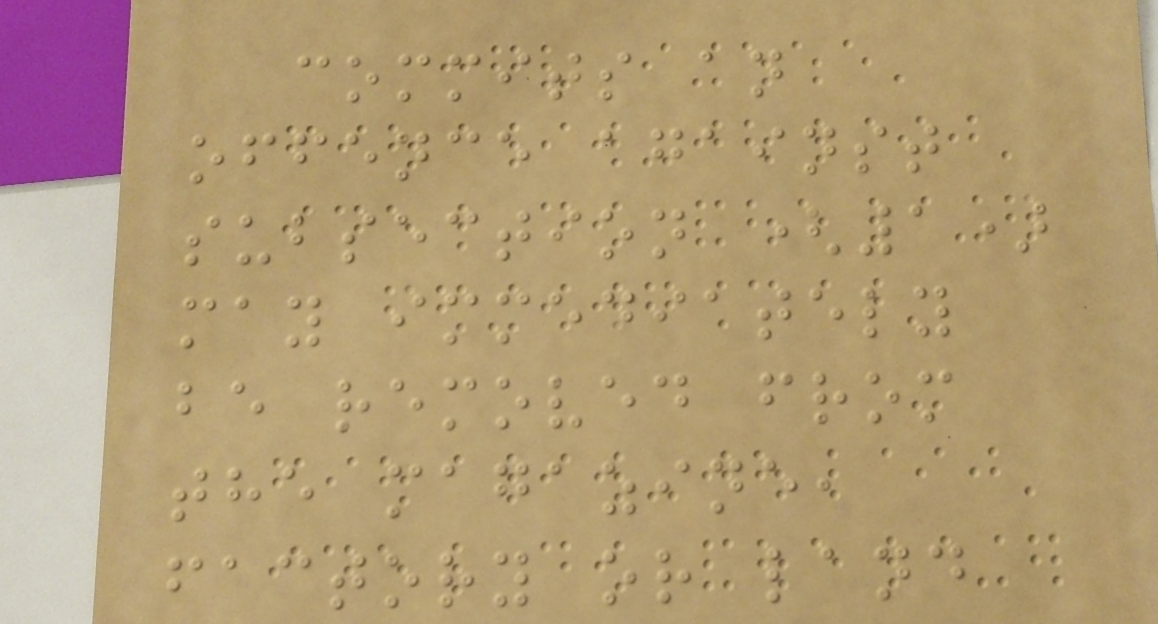commits an
offence against
subsection (1)
may immediately
be removed from
the magazine,
factory or land
